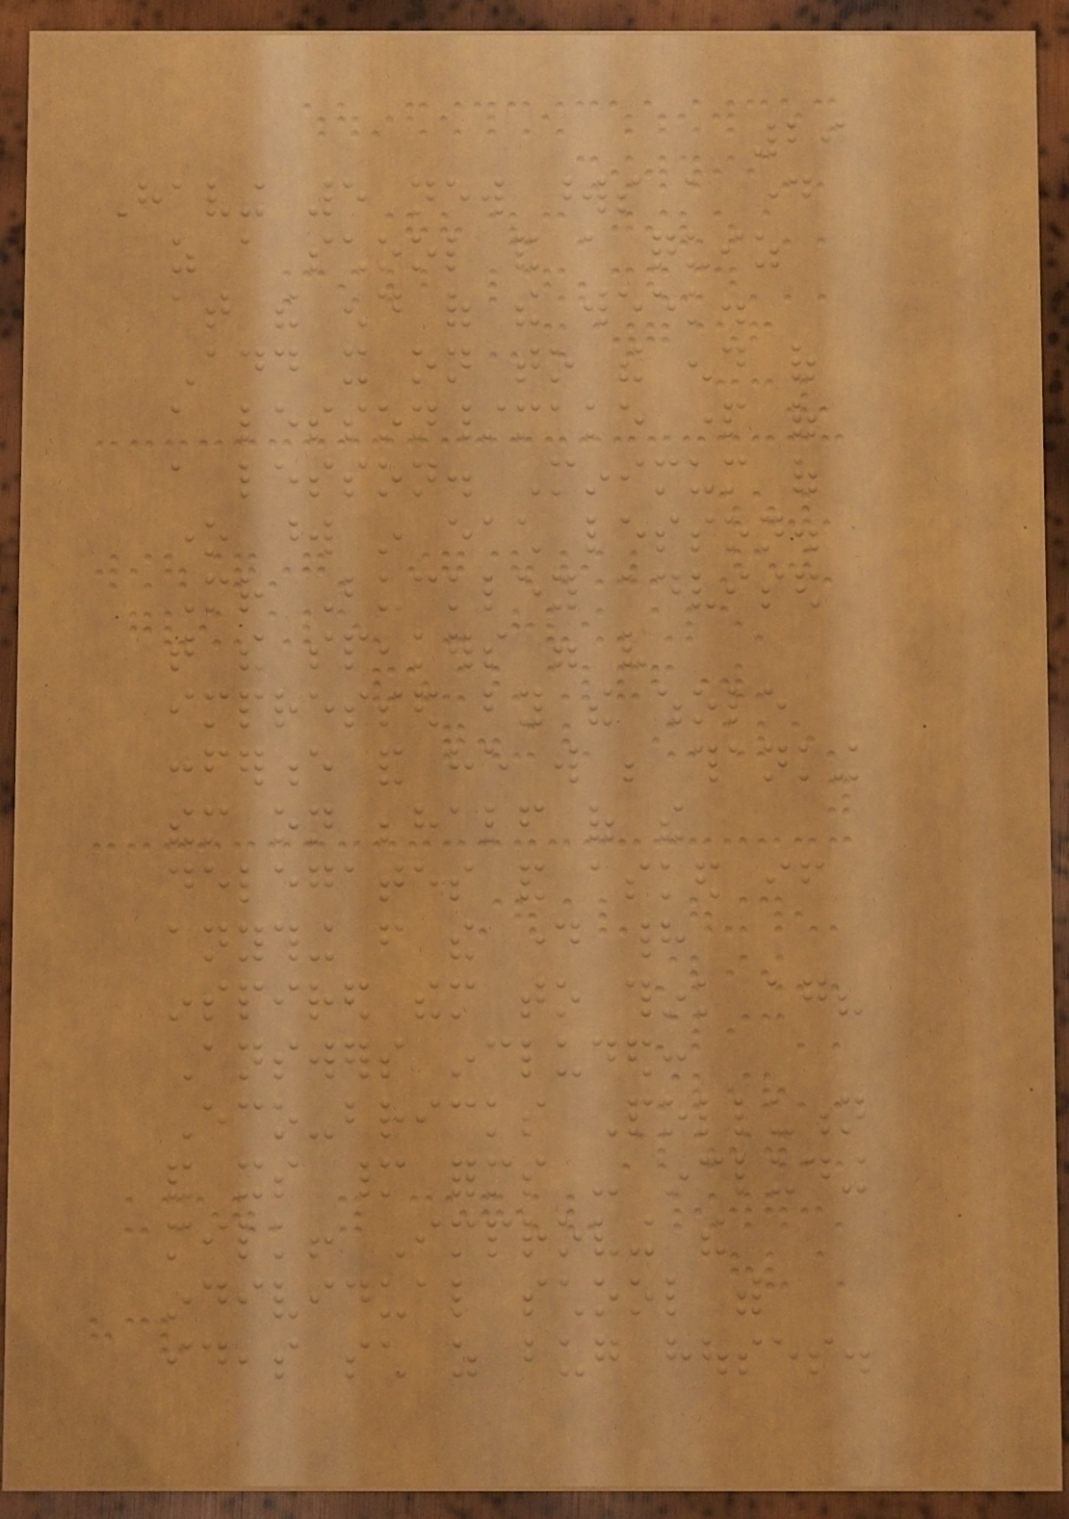29
Having 5 new words a day
as a school and a quiz
at the end of the week.
Add it on to the end of
a lesson/make part of
a lesson. Minimum of
one word in each lesson.
Mr Buckley advised
that the speakers were very
impressed by the whole
conference and he will be thanking
them on behalf of the
delegates and asked if
anything from the day had
inspired them to think again?
Answers included:
Eco-bricks Pollution
and its many forms - including
milk! Improving the
individual school with
ideas such as bug houses.
